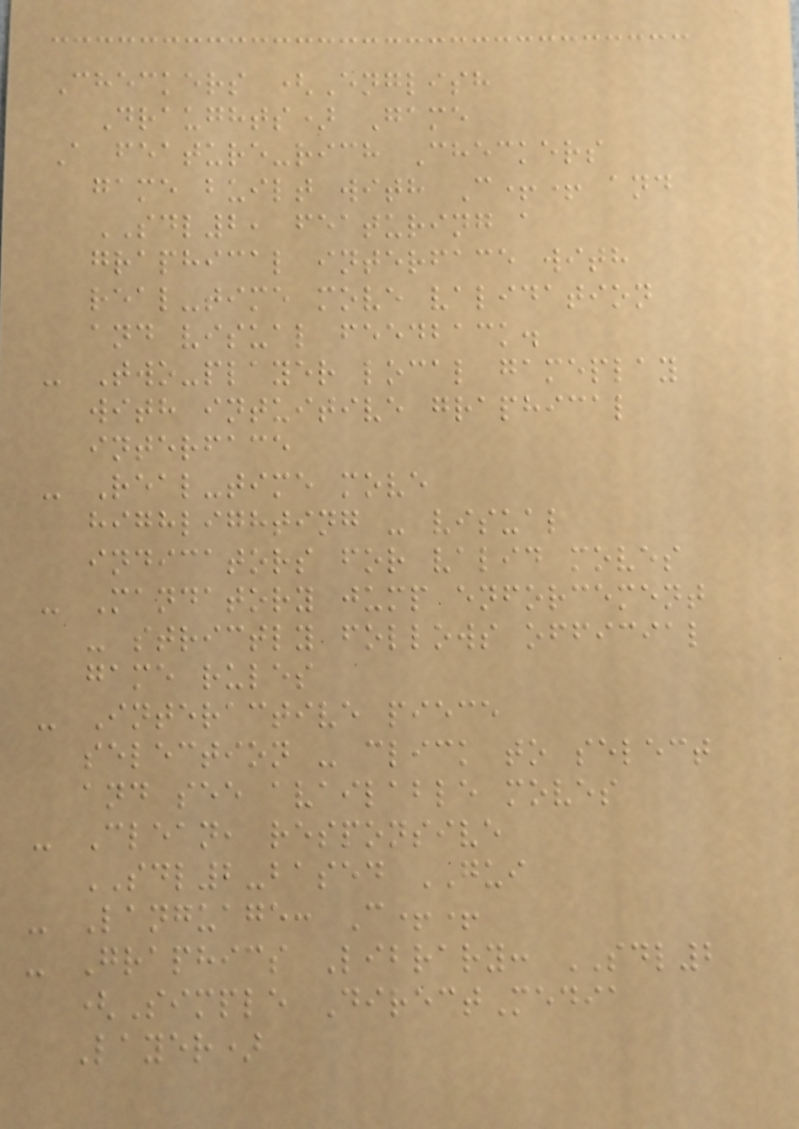Checkers (English
Draughts) Game
A feature-rich Checkers
game built with C++ and
SDL2, featuring a
graphical interface with
real-time move validation
and visual feedback.
- Two-player local gameplay
with intuitive graphical
interface
- Real-time move
highlighting - visual
indicators for valid moves
- Mandatory jump enforcement
- strictly follows official
game rules
- Interactive piece
selection - click to select
and see available moves
- Clean, responsive
SDL2-based GUI
- Language: C++
- Graphics Library: SDL2
(Simple DirectMedia
Layer)
